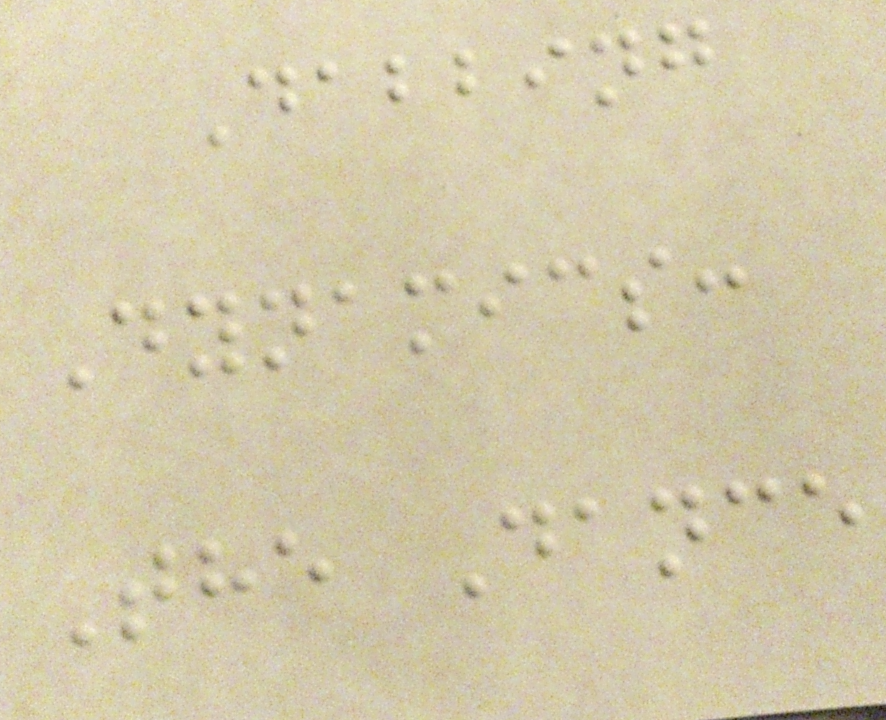Dabbing
Dynamics:
The Dance
